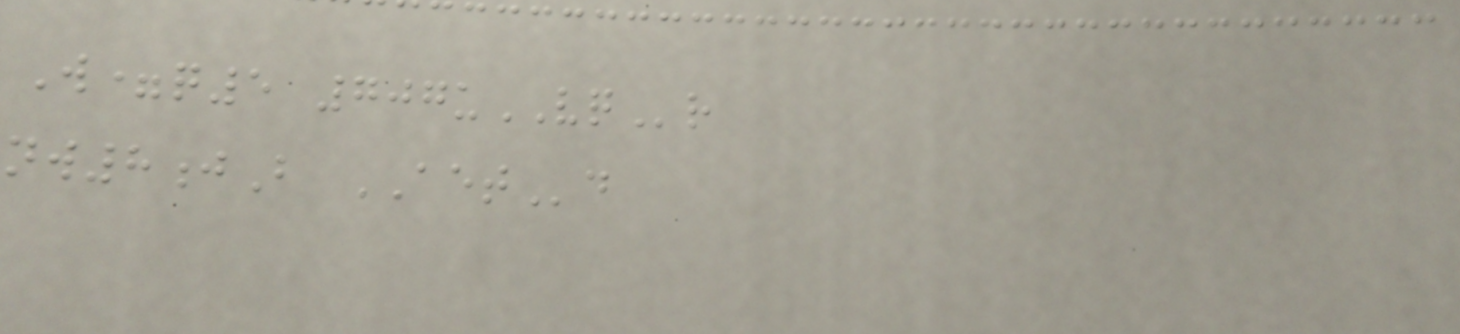W=q5 707uVQr
nw8jB AETd
